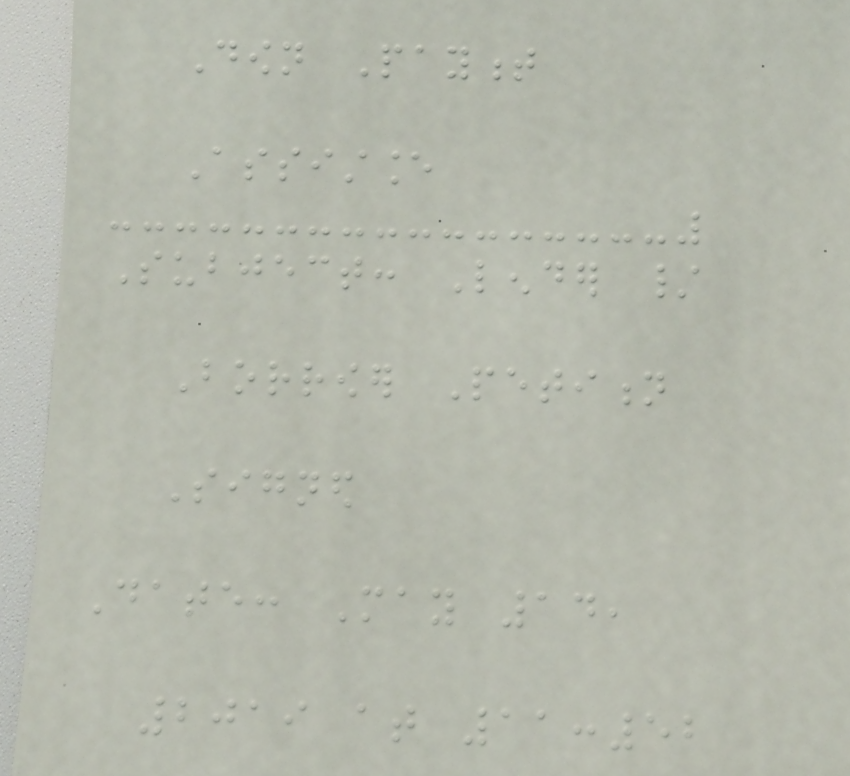Down Payment
Assistance
Subject: Lender /
Borrower Petition
Signed
Date: May 14,
2019 at 11:52
